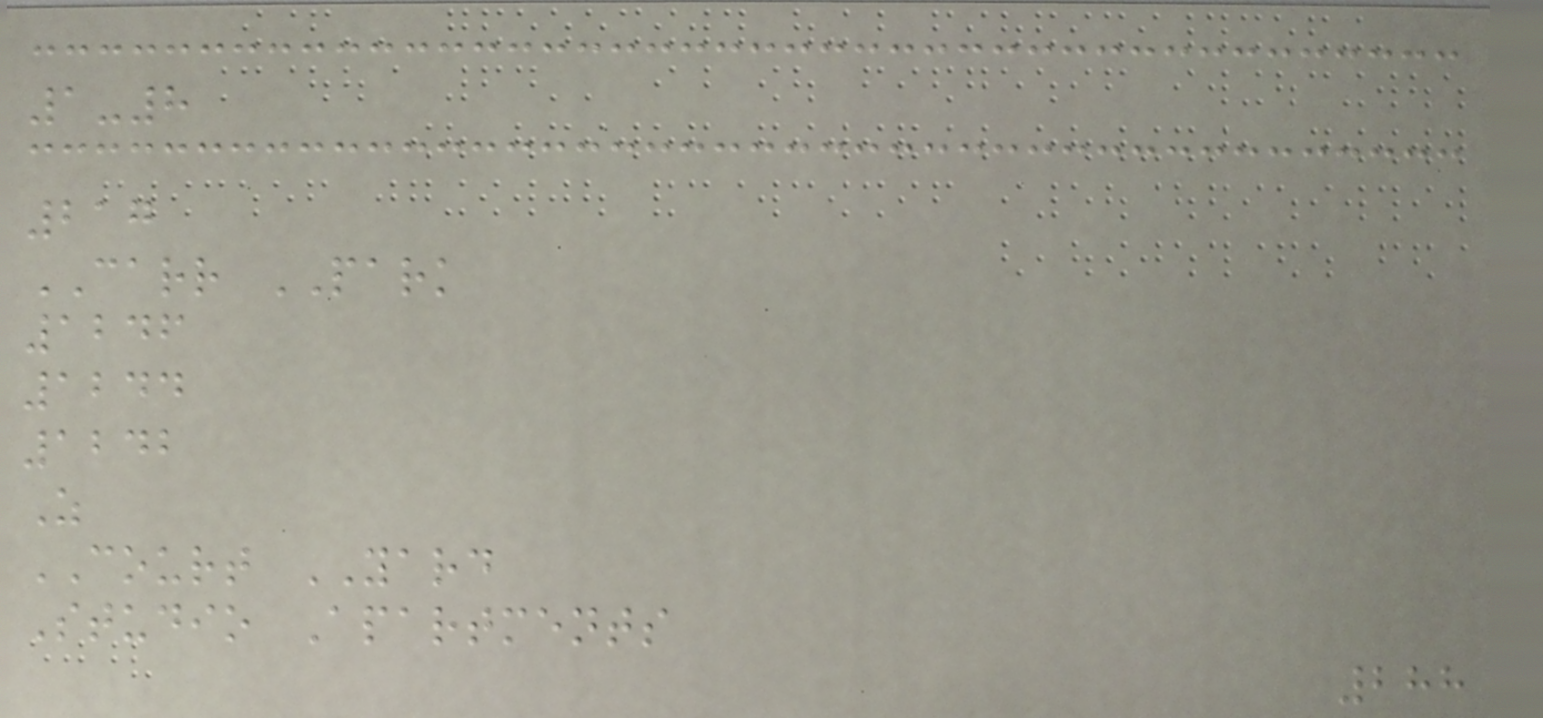1-8
217
CARR PARK
1246
1244
1242
Z
COURT YARD
Studio Apartments
288
